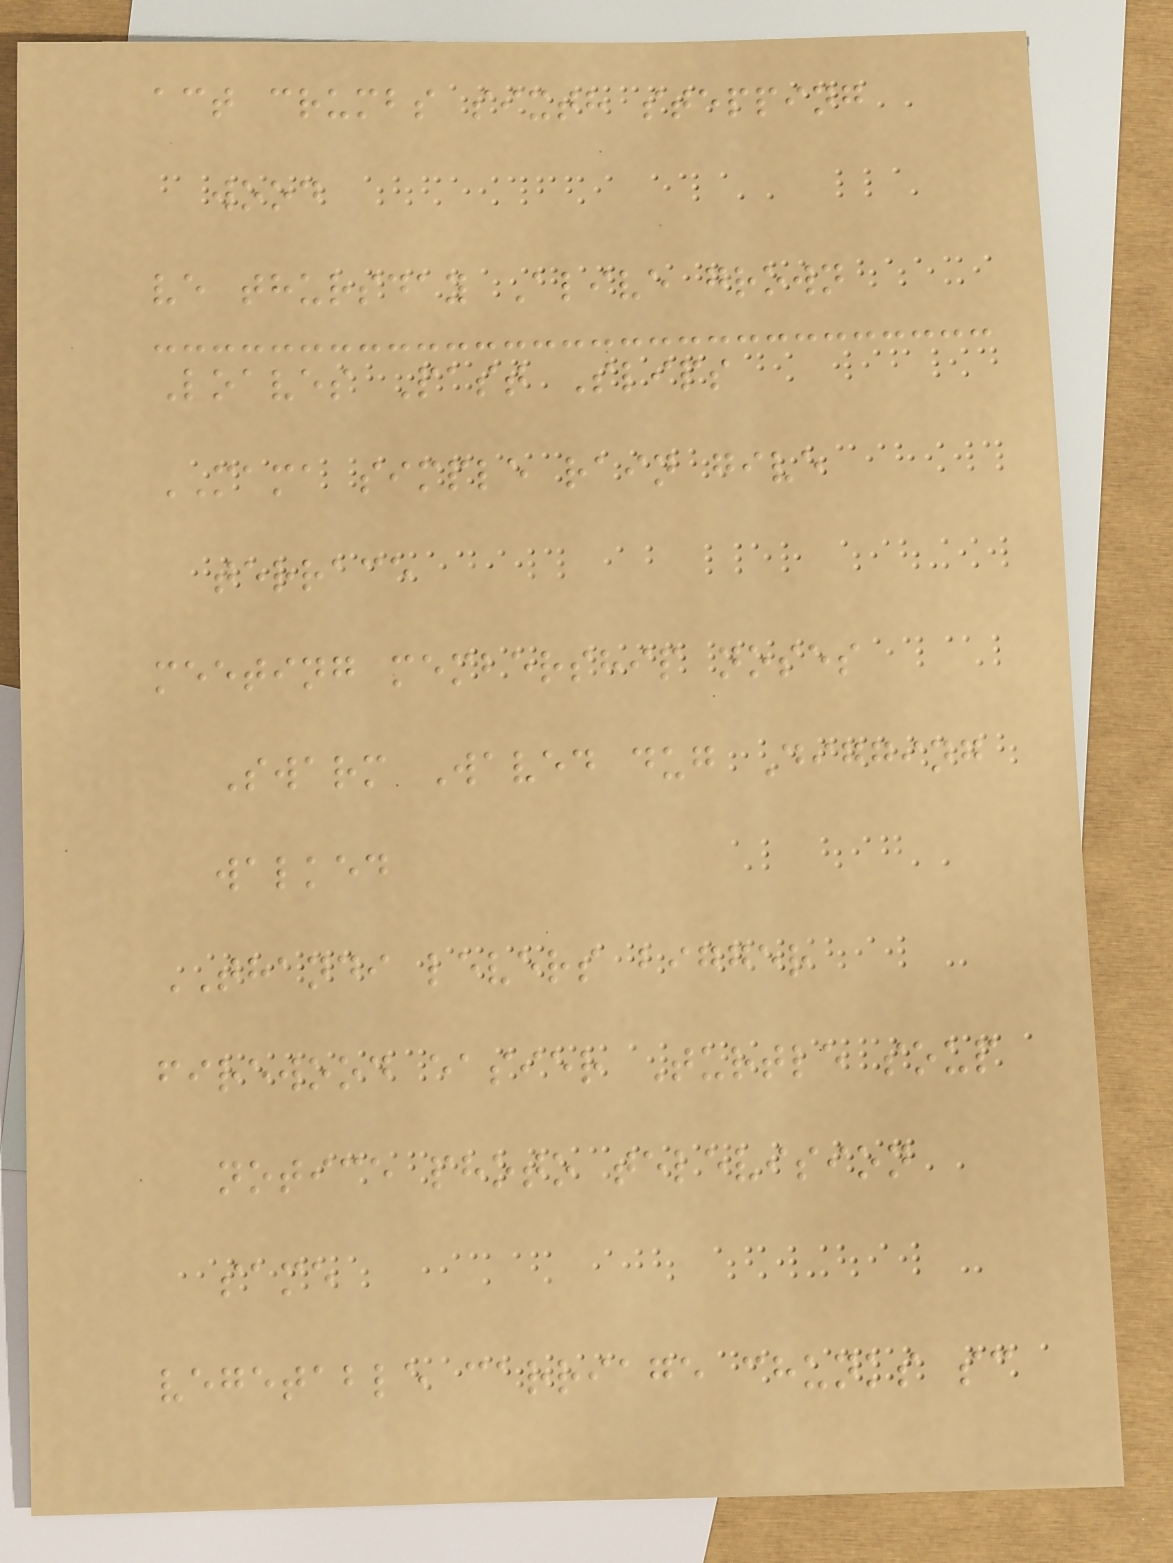act crumbs sixth stepping
wood
ve thursday Alive grown
Loaves Past Slips
MAMA simple rain give
terrace
meeting membership noses
Swarm Waved dug Digging
walked
THANDI levers bigger
firewood easier Turtle soup
notice photo television
same
vegetable carriage chunks sc
